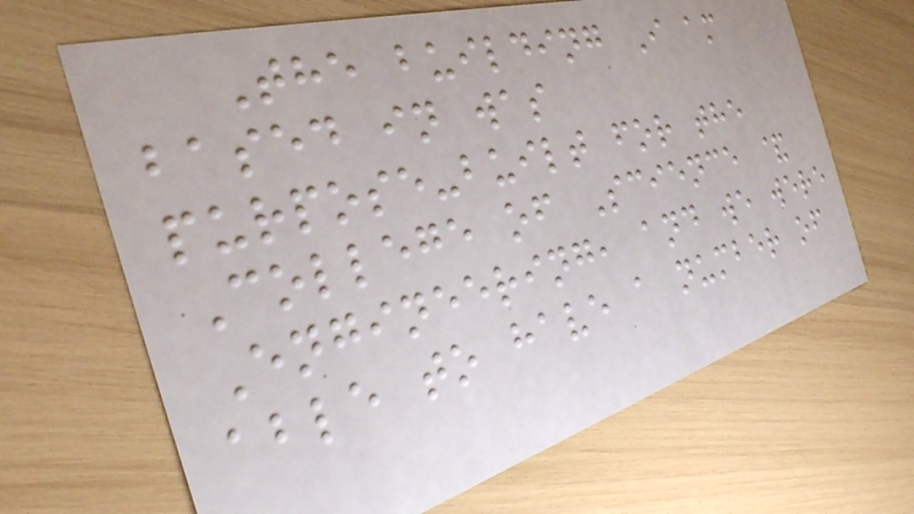The building I am
based in was
purpose-built for the
College of Science &
Engineering, and we were
able to have a number of
